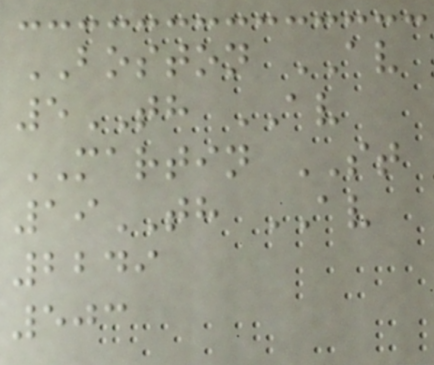BOSTON AV
5TH AV
MARTIN ST
19TH AV
2249
503
